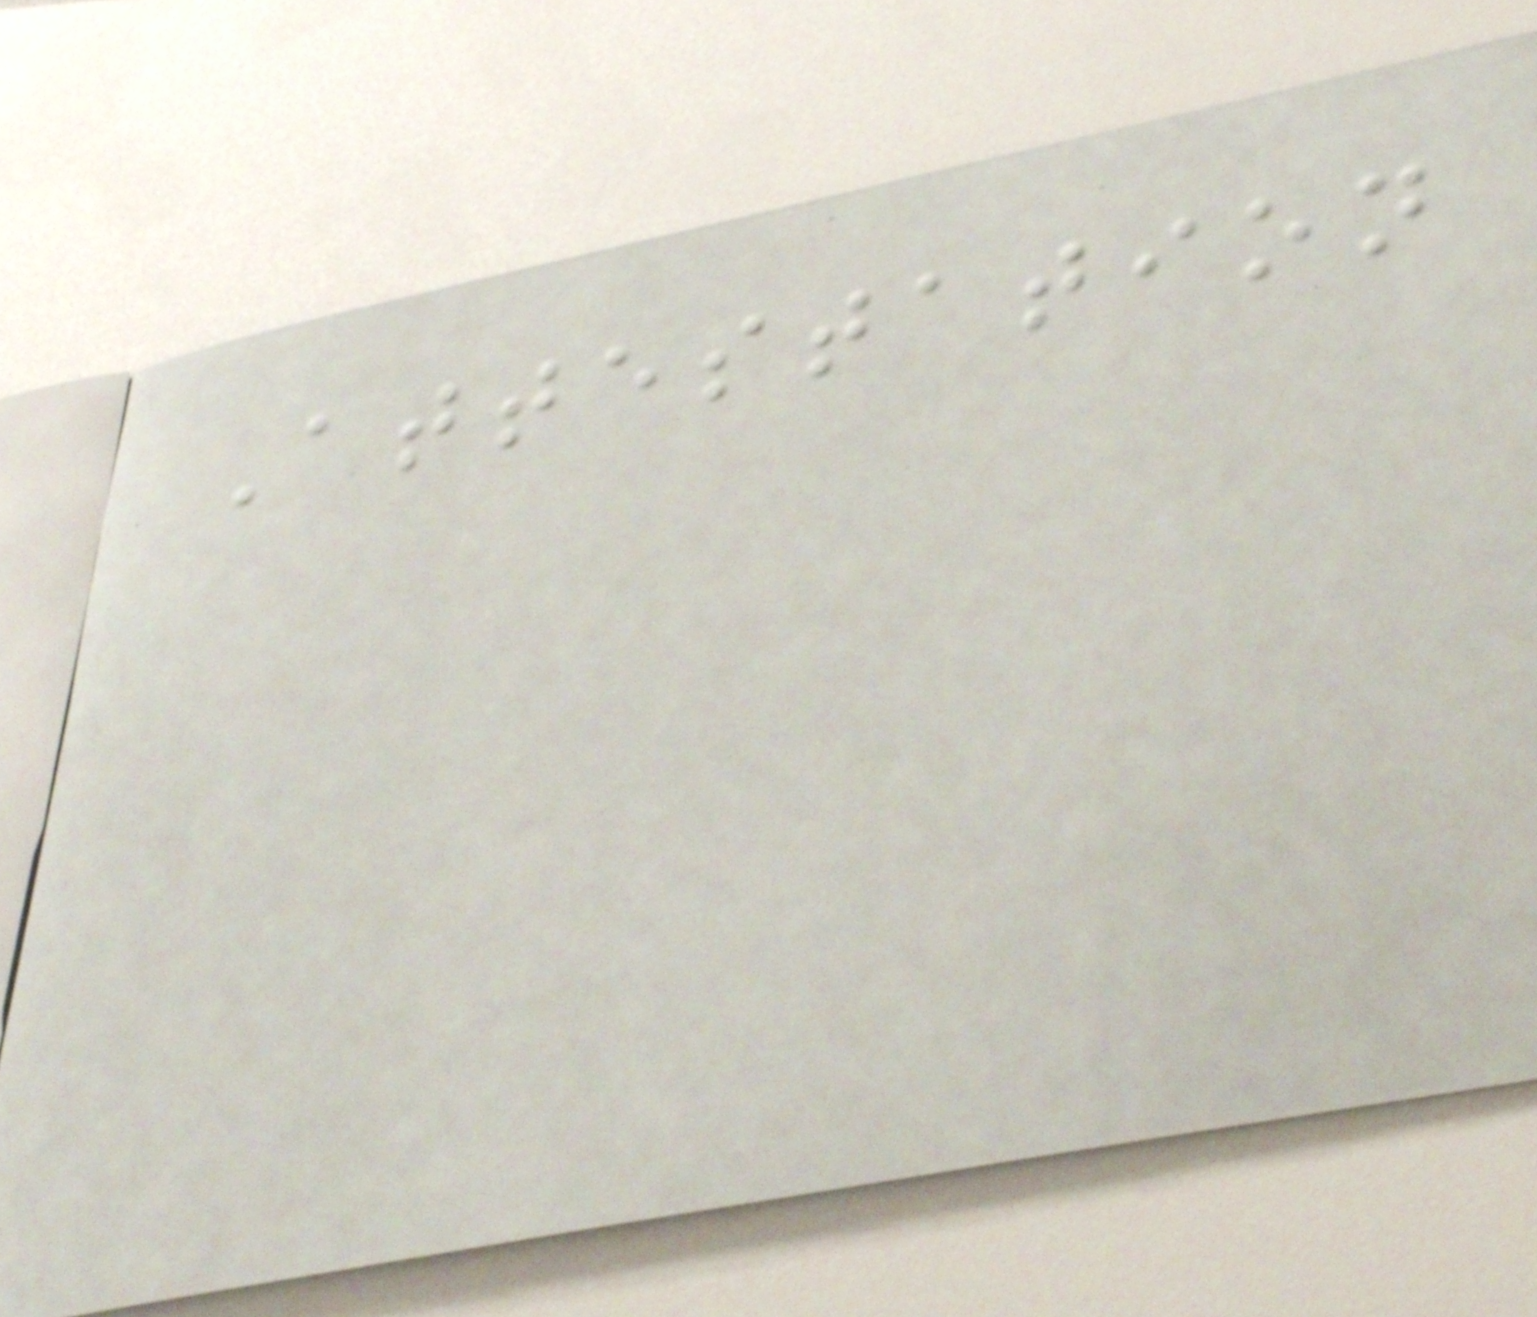Attestation
